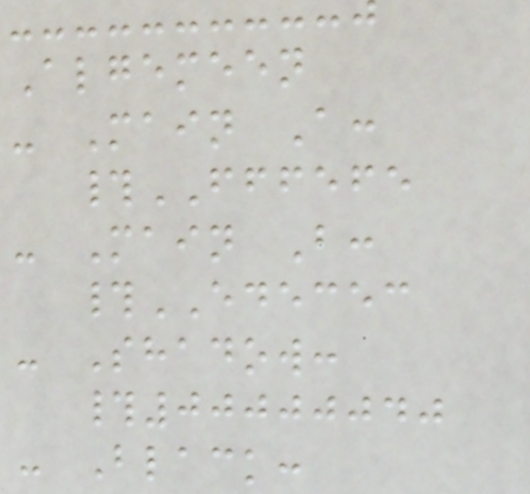Algemeen
- Main A:
#FFFEFE
- Main B:
#EDECEC
- Shadow:
#00000040
- Black:
